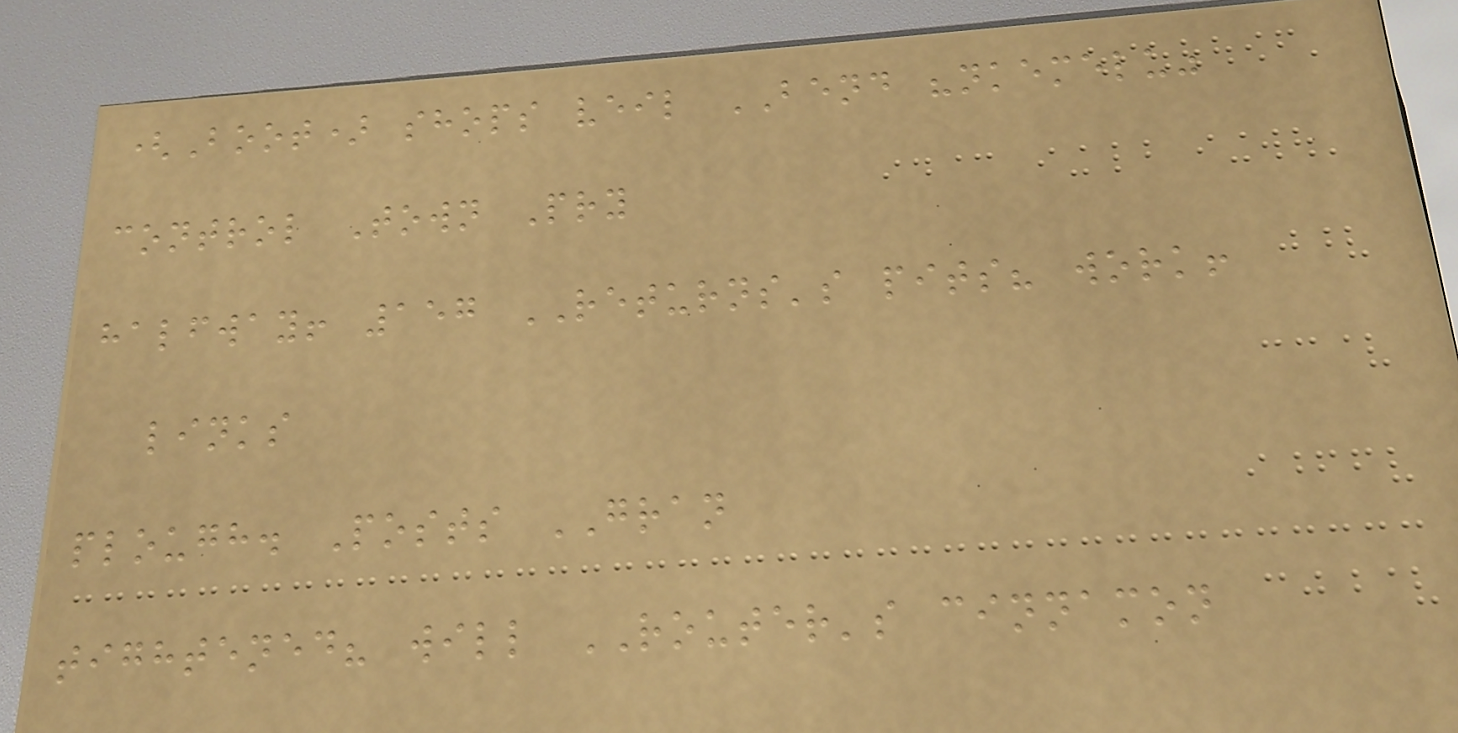(Boot) shops veil BEND "nkemelu"
control Town Pry
halfway! 157 RETURNS's pits? work!
links
plough. Posts GRAN
tightened? will ROUTER's cinnamon
